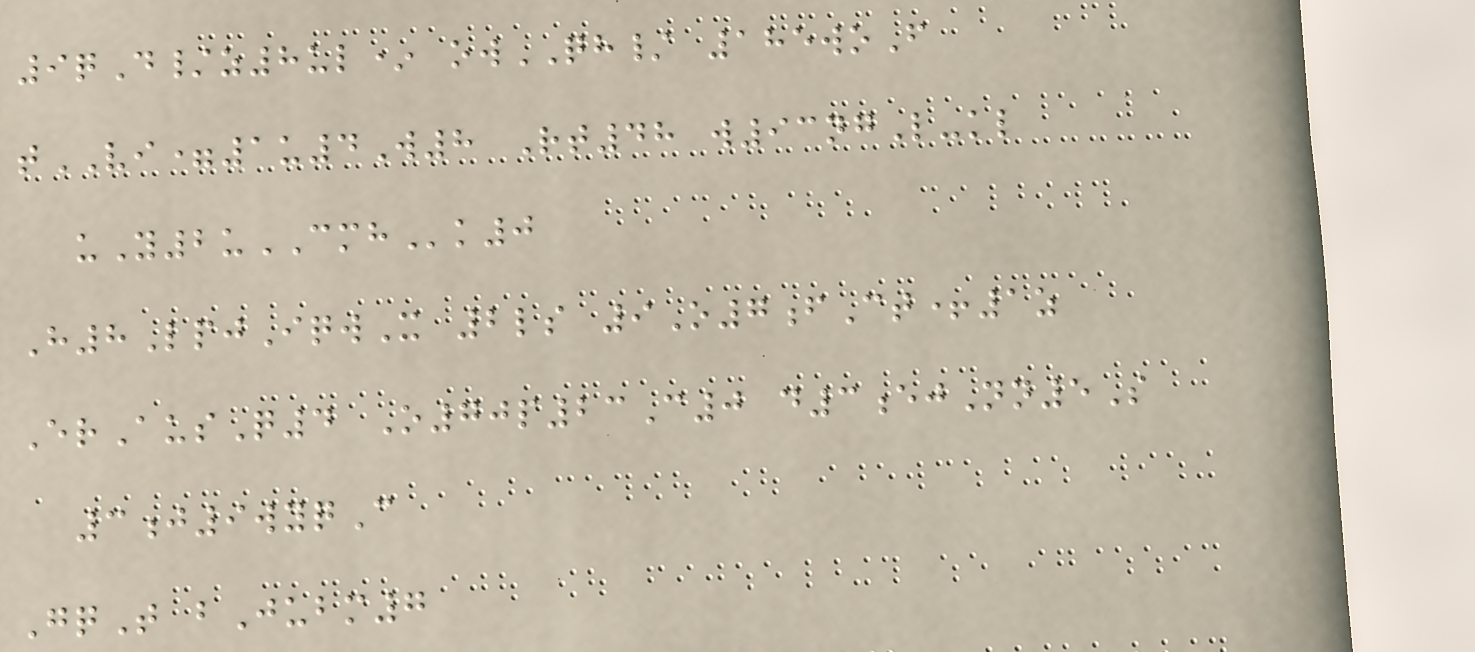9qD/z8ul* owQH/ 185woF
tVI=1u4W8 Rt48 w93ngL-kl
uY2uCMHk0
H8LpjIqwX 2ls 9O7fCt+1z
ErAusQ4 O70p23C0 d3ejNn5S
3j9wyqC
GqT bJubm7
